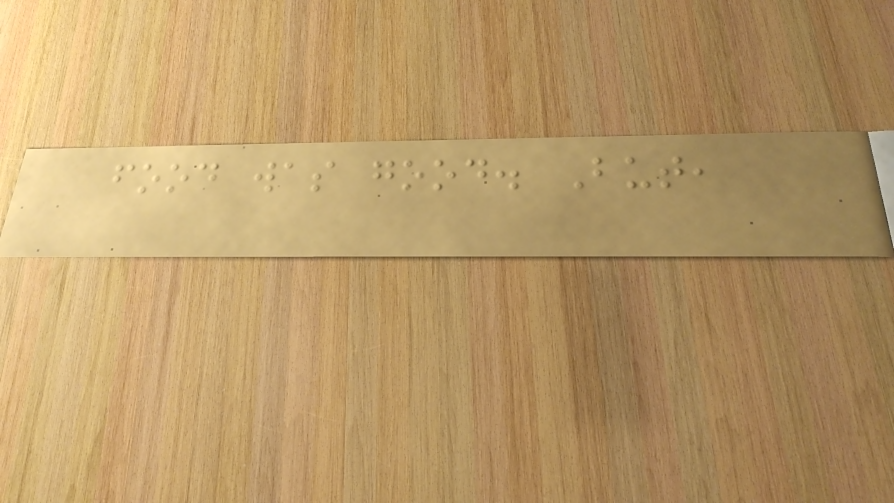food was good. But,
